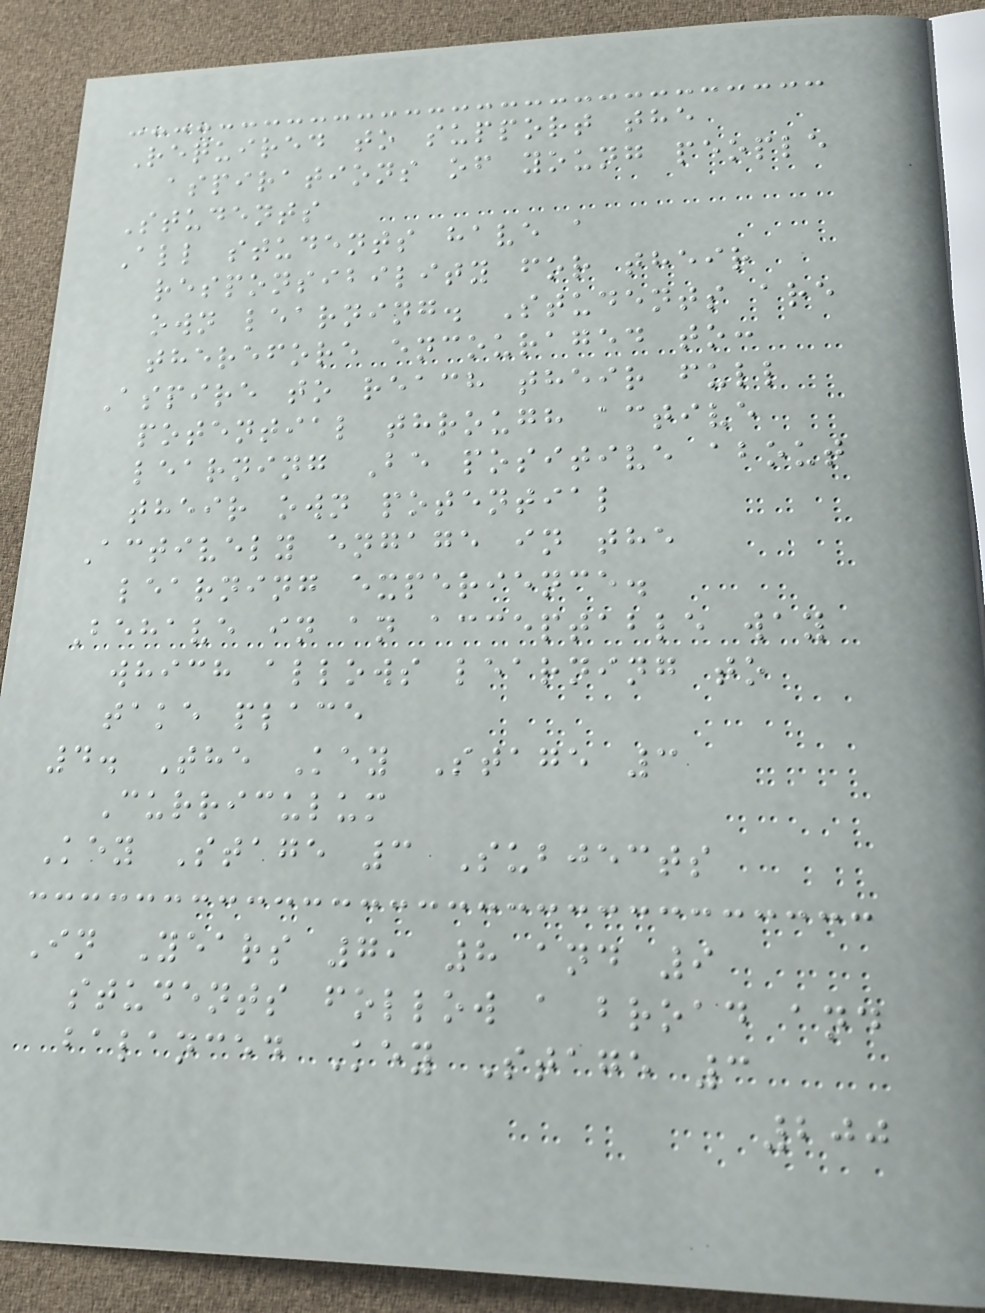Required to support the
aspirations of young people
Students
All students have a
responsibility for their
own learning. Students are
therefore encouraged to:
Aspire to reach their full
potential through active
learning Be positive about
their own potential
Actively engage in the
learning experience.
Behave in an acceptable way
which allows learning to
take place
4. The Key Stage 3
Curriculum
Key Stage 3 Subjects
In Years 7, 8 and 9
students follow a broad and
balanced Key Stage 3
200
